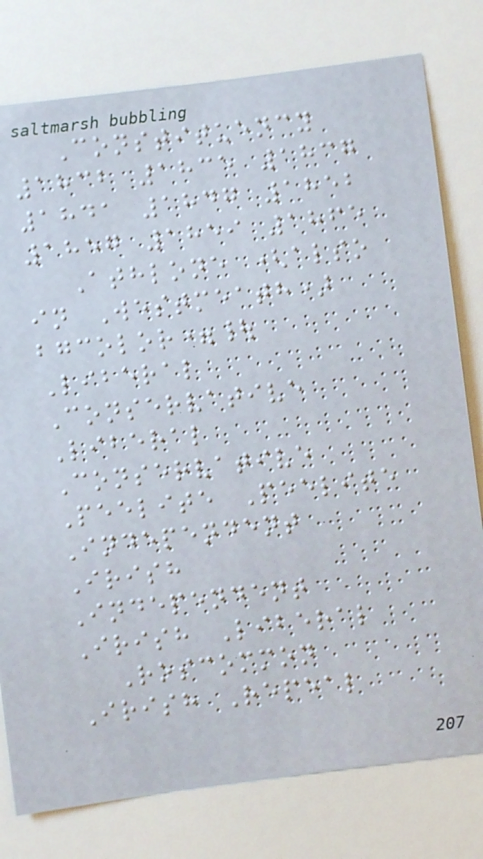Constituency
1832 1835 1837
1841 1847 1852
1857 1859 1865
Athlone (also
in Westmeath)
bgcolor=|
Liberal
Conservative
Liberal
Conservative
Peelite Peelite
Independent
Irish
Independent
Irish Liberal
Roscommon
Irish Repeal
